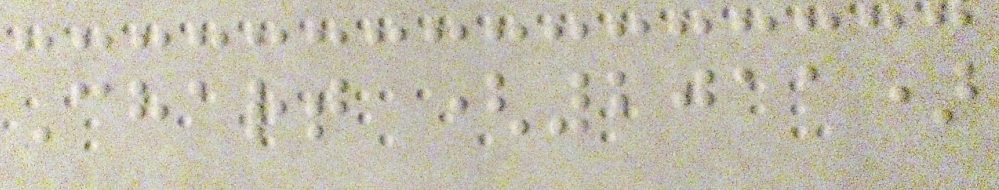Chart (2011)
